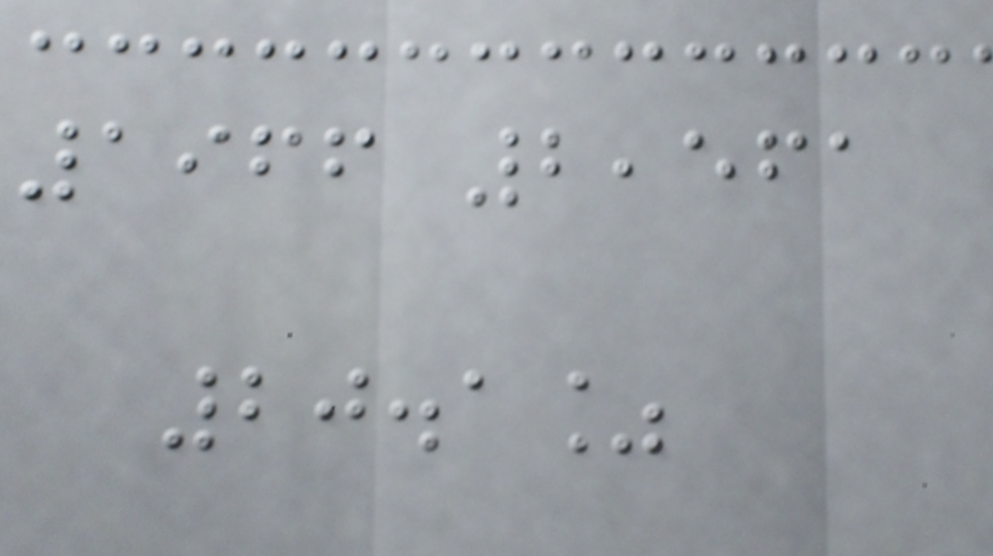1966 2,561
20.1%
